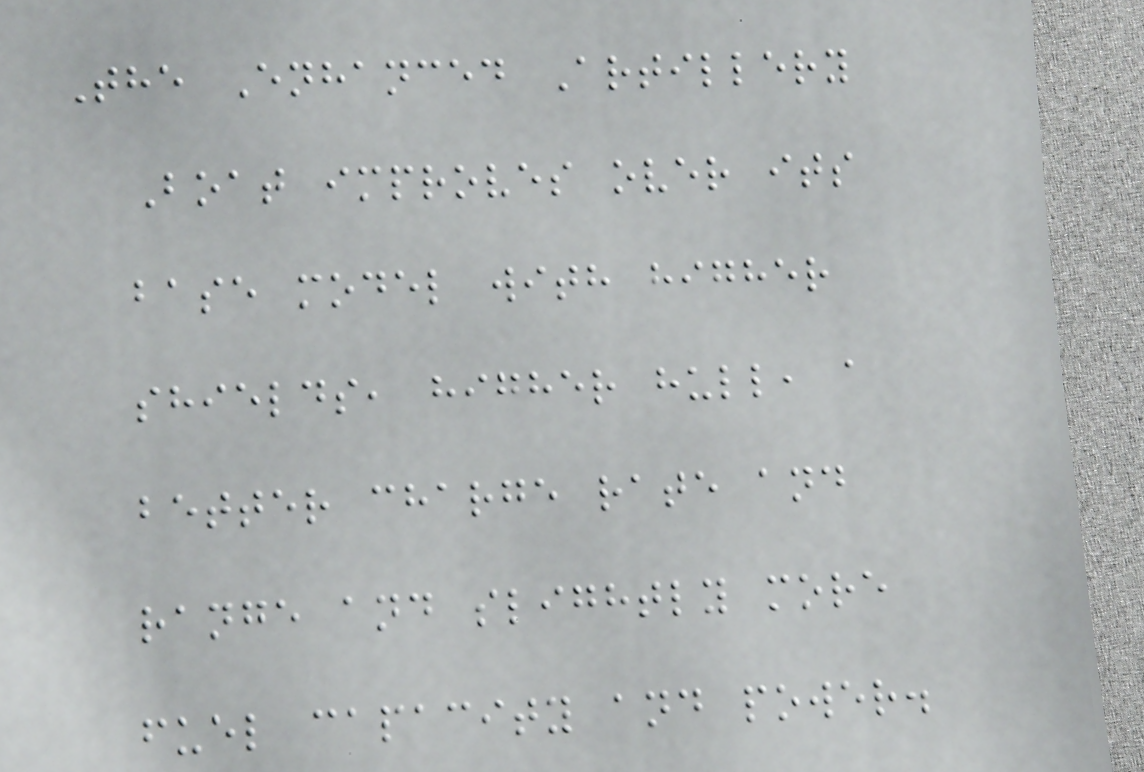The Enhanced Artillery
Boat improves over its
base model with higher
shields, higher hull, a
better charge rate and
range and slightly more
fuel capacity and power.
